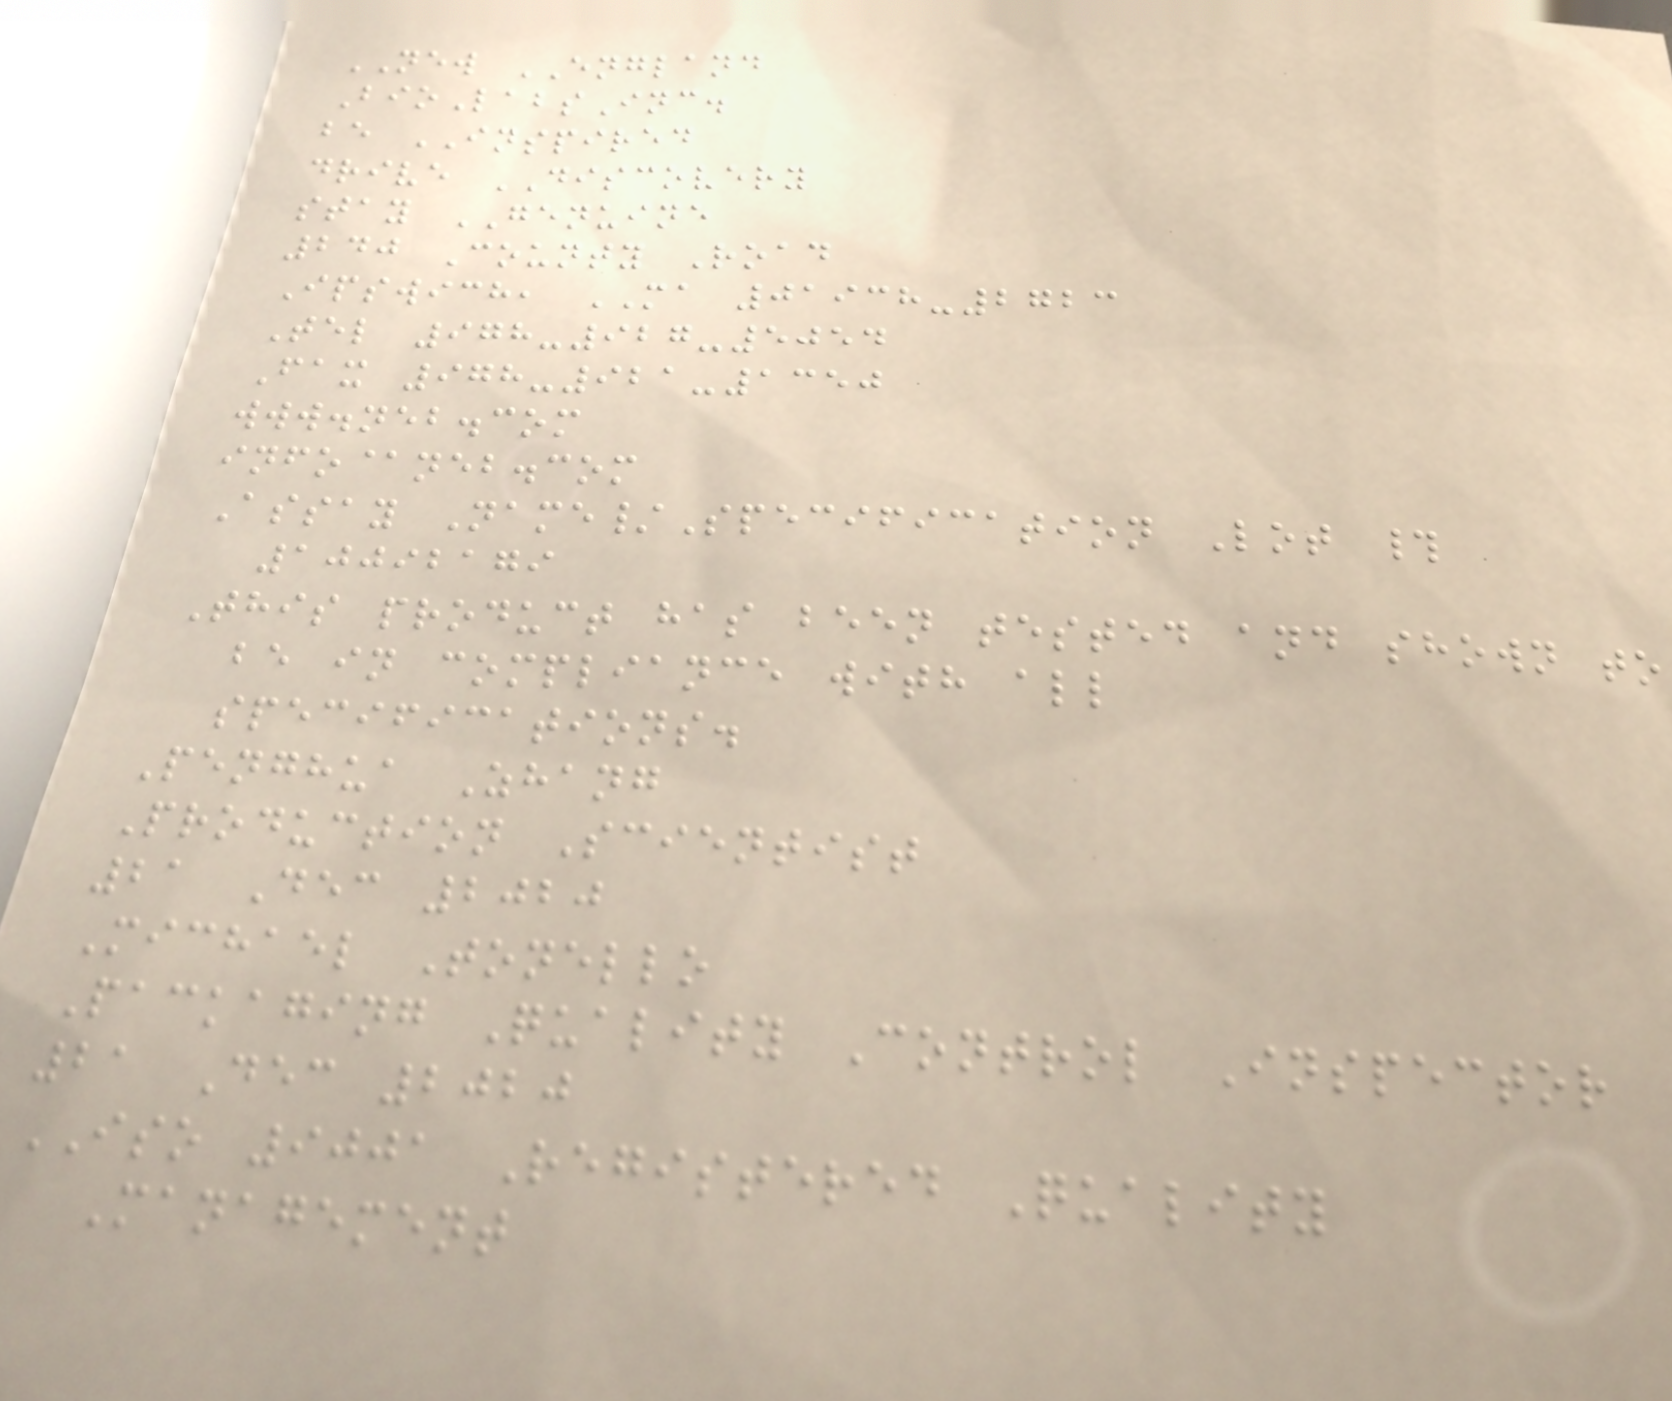NEW ENGLAND
BioLabsInc.
be INSPIRED
drive DISCOVERY
stay GENUINE
240 County Road
Ipswich, MA 01938-2723
Tel 978-927-5054
Fax 978-921-1350
www.neb.com
info@neb.com
Assay Name/Specification Lot #
10092179
This product has been tested and shown to
be in compliance with all
specifications.
Penghua Zhang
Production Scientist
21 Dec 2020
Michael Tonello
Packaging Quality Control Inspector
21 Dec 2020
ISO 9001 Registered Quality
Management
